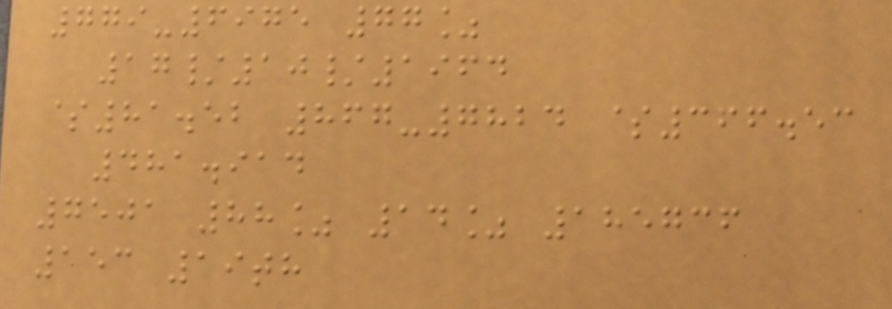779-6975 77%
17/10/1964
$81.52 867-7824 $366.53
481.914
7501 88% 14% 185736
153 19th
